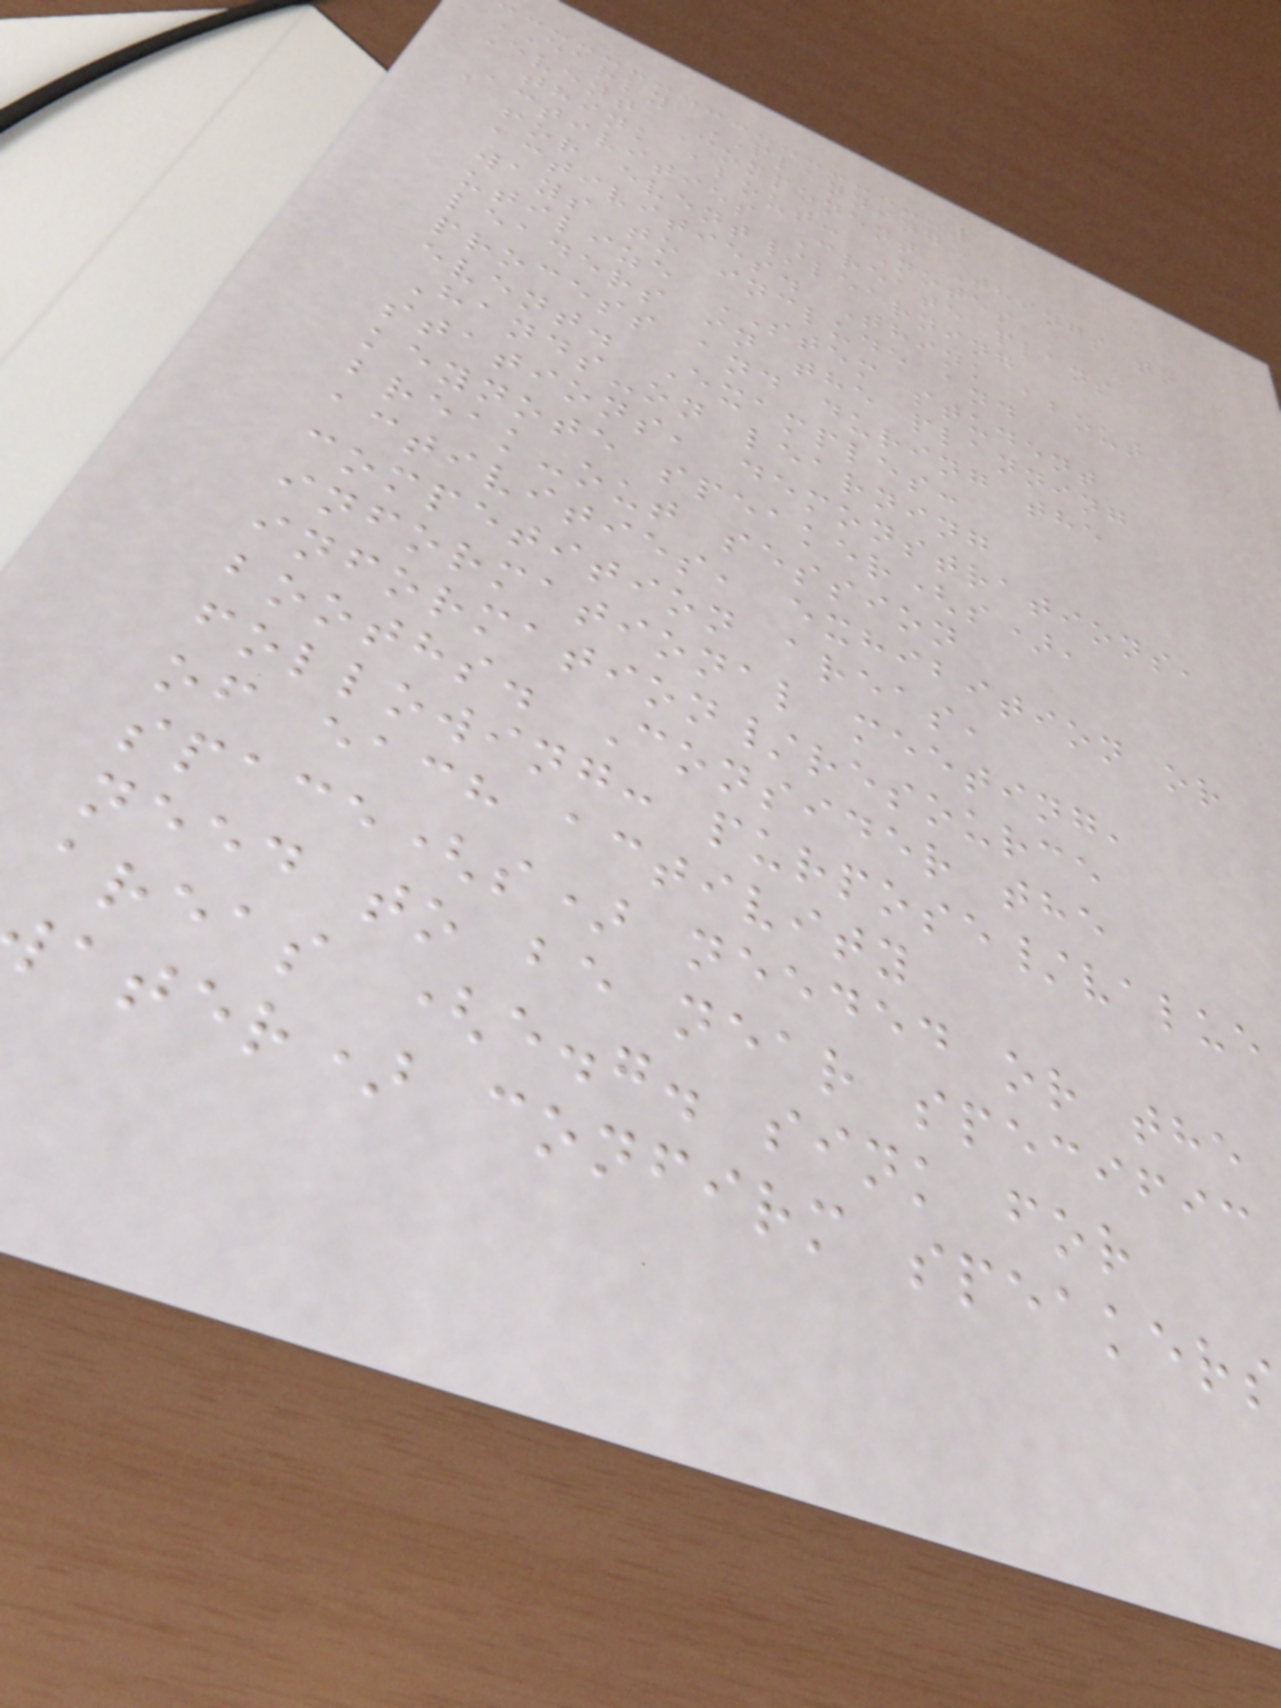EARLY PLANNING
Event Component Things to
think about: Notes
Activities Create plans
for event/learning
activities. Think about
ways to include and
utilize STEM student
leaders in the planning
process and during the
event. Examples:
Hands-on learning
stations, demonstrations,
keynote speaker(s),
break-out session
activities, exhibition or
competition areas,
informational meeting,
information/resource
booths. Consider the
following: purpose/value
of each activity
space(s) needed or the
need to be near specific
areas (e.g. sink for
ater) confirm speakers
